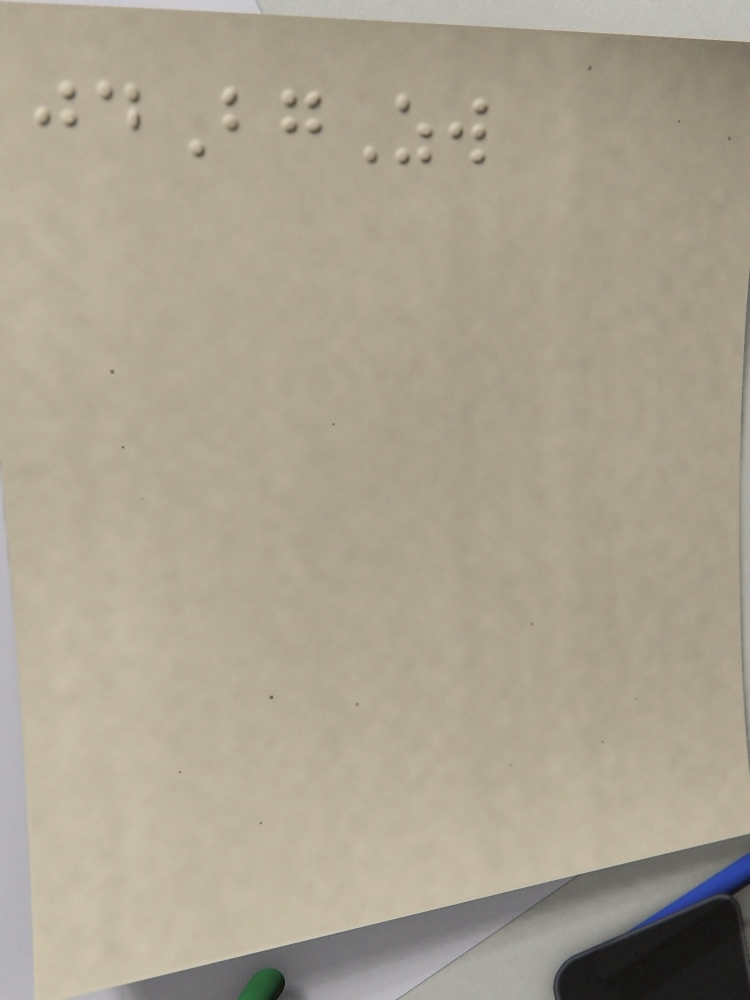jdBgZw
